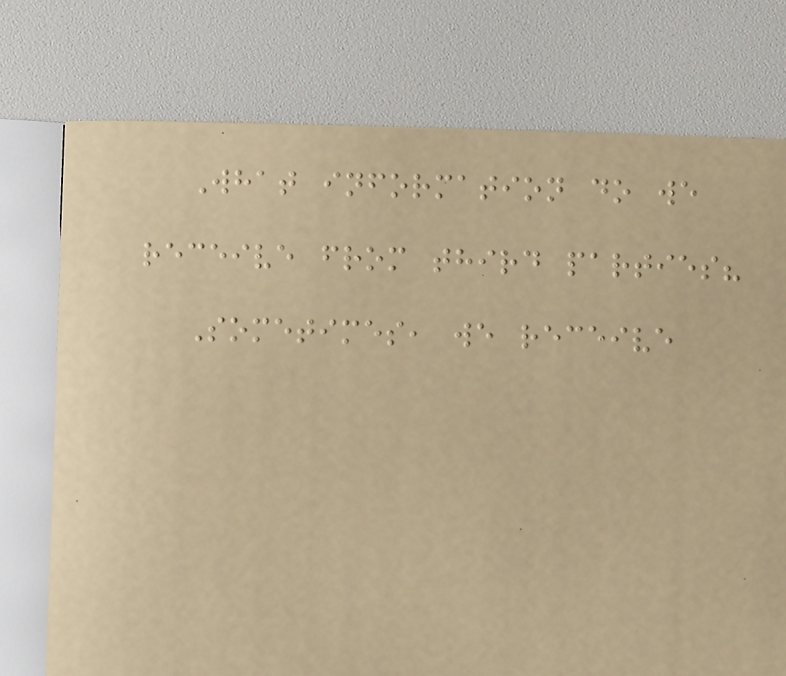What information do we
receive from third parties?
Sometimes, we receive
